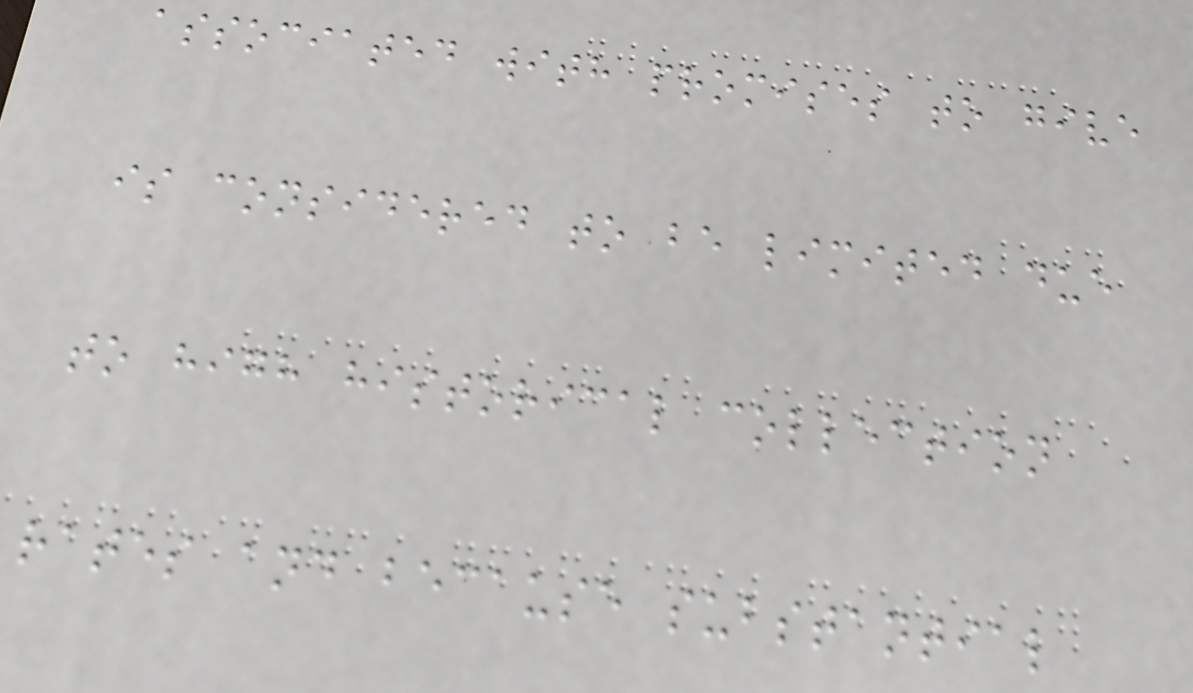associated with promises to give
is considered to be limited due
to high historical collection
rates and because substantial
